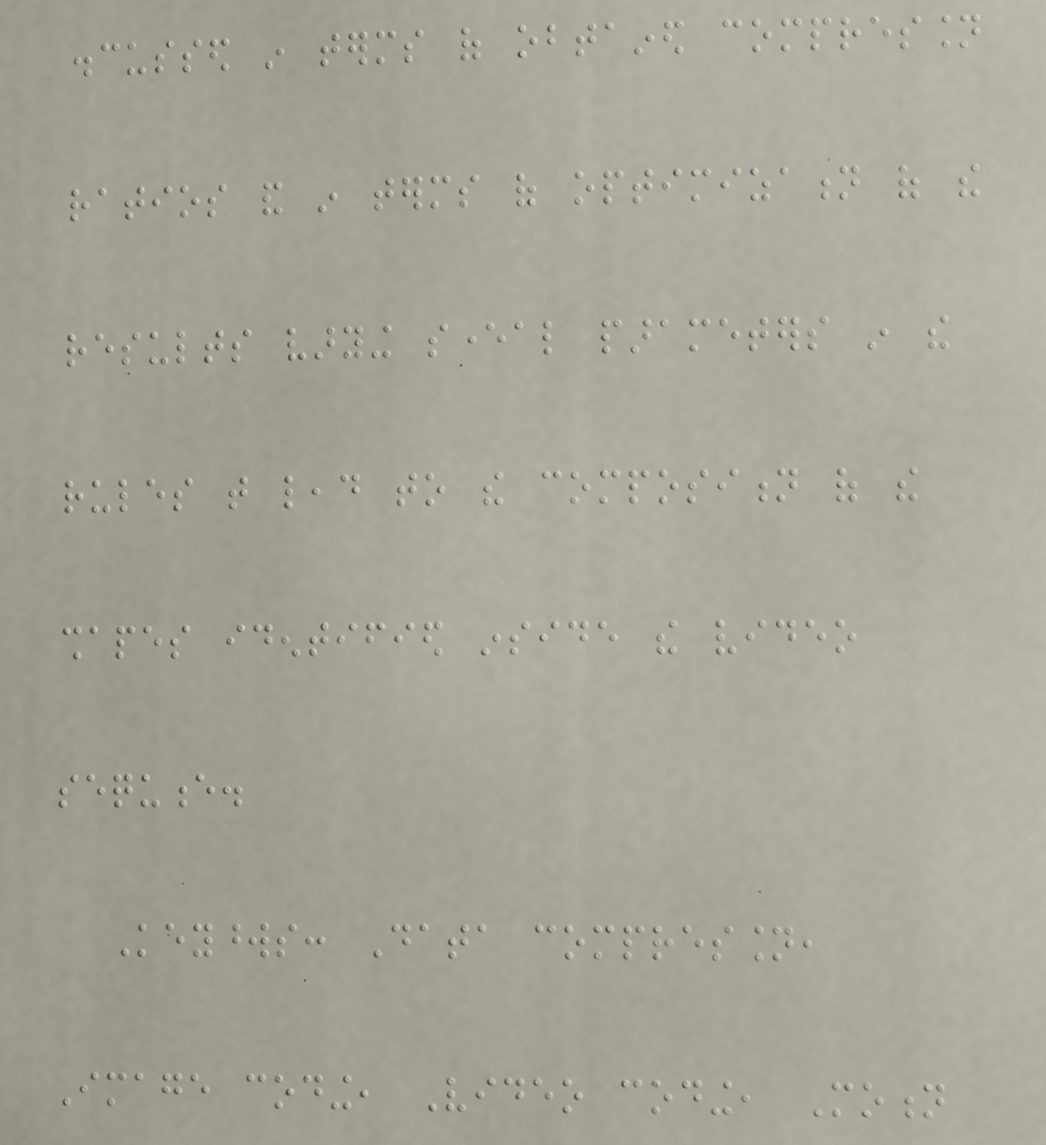discussed in terms of obtained compression
ratios and in terms of optimization of the
results varying several parameters in the
rules that lead to the composition of the
shapes identified inside the video
sequence.
Keywords: Data compression,
Image coding, Video coding, Motion
